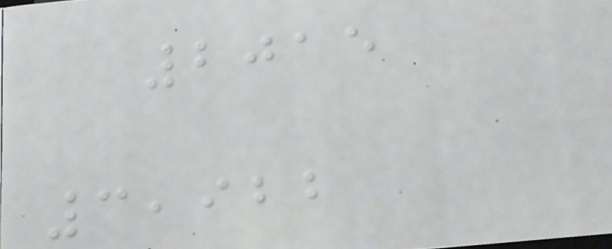2015
3,922
